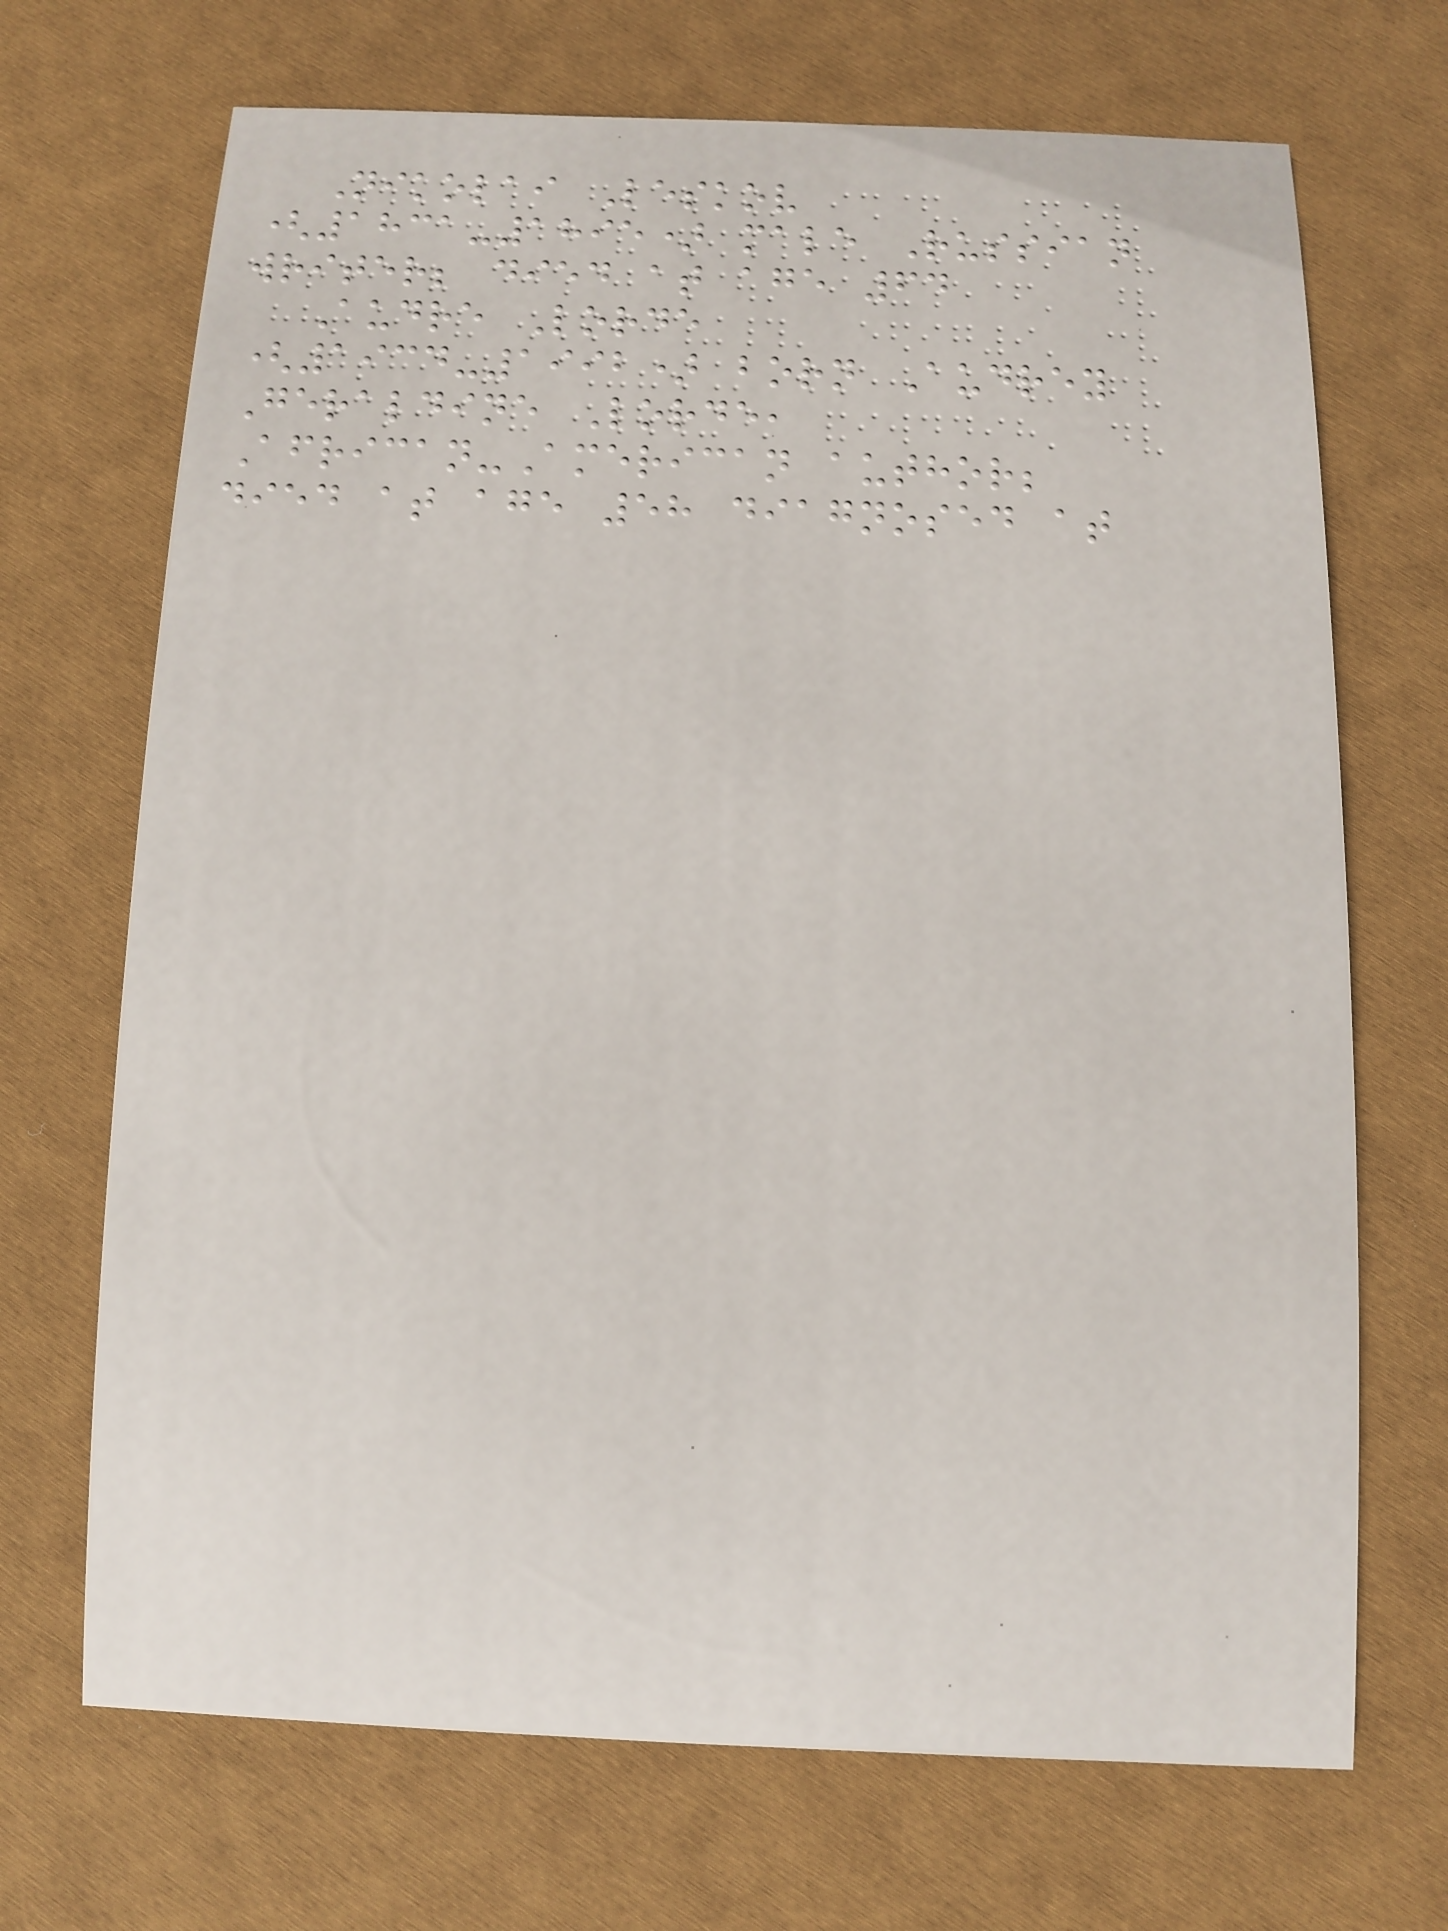Nikolai Leskov
(1831-1895) male Russian
writer; died at age 64
Audre Lorde
(1934-1992) born Audrey
Geraldine Lorde,
African-American author;
died at age 58 diagnosed at
